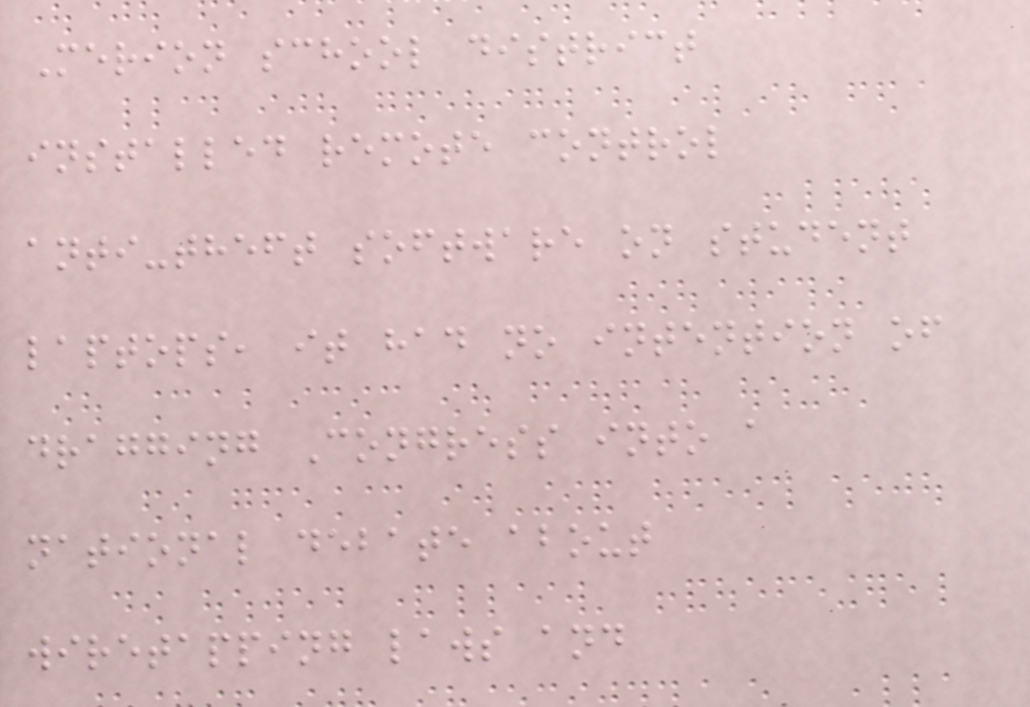Merion school district
installed remote control
anti-theft software on student
laptops, it had no intention of
dragging Congress into a
national debate about
wiretapping laws and
